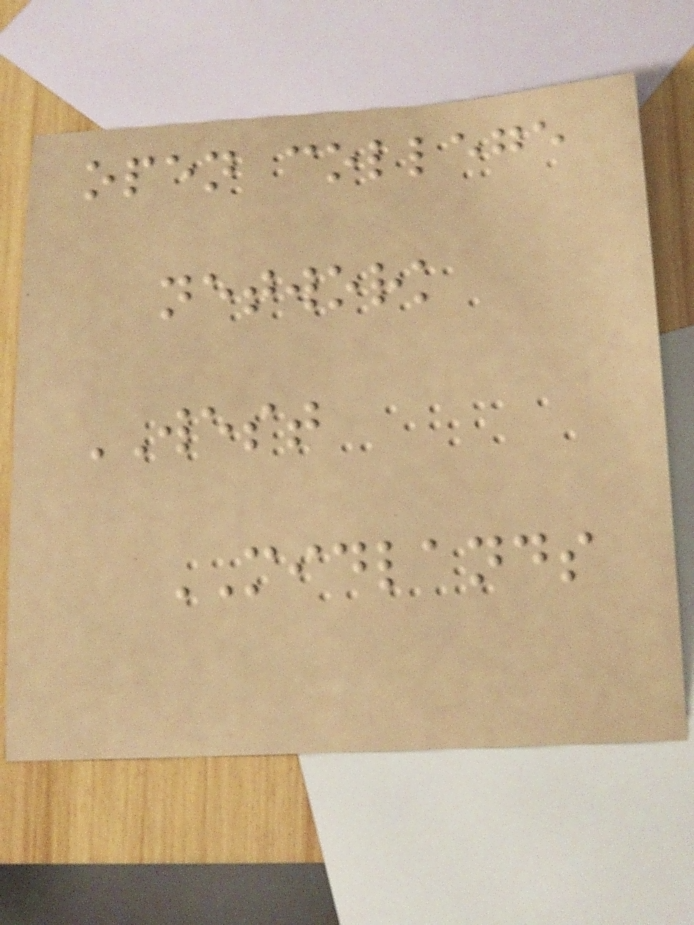open college
network
WEST
MIDLANDS
